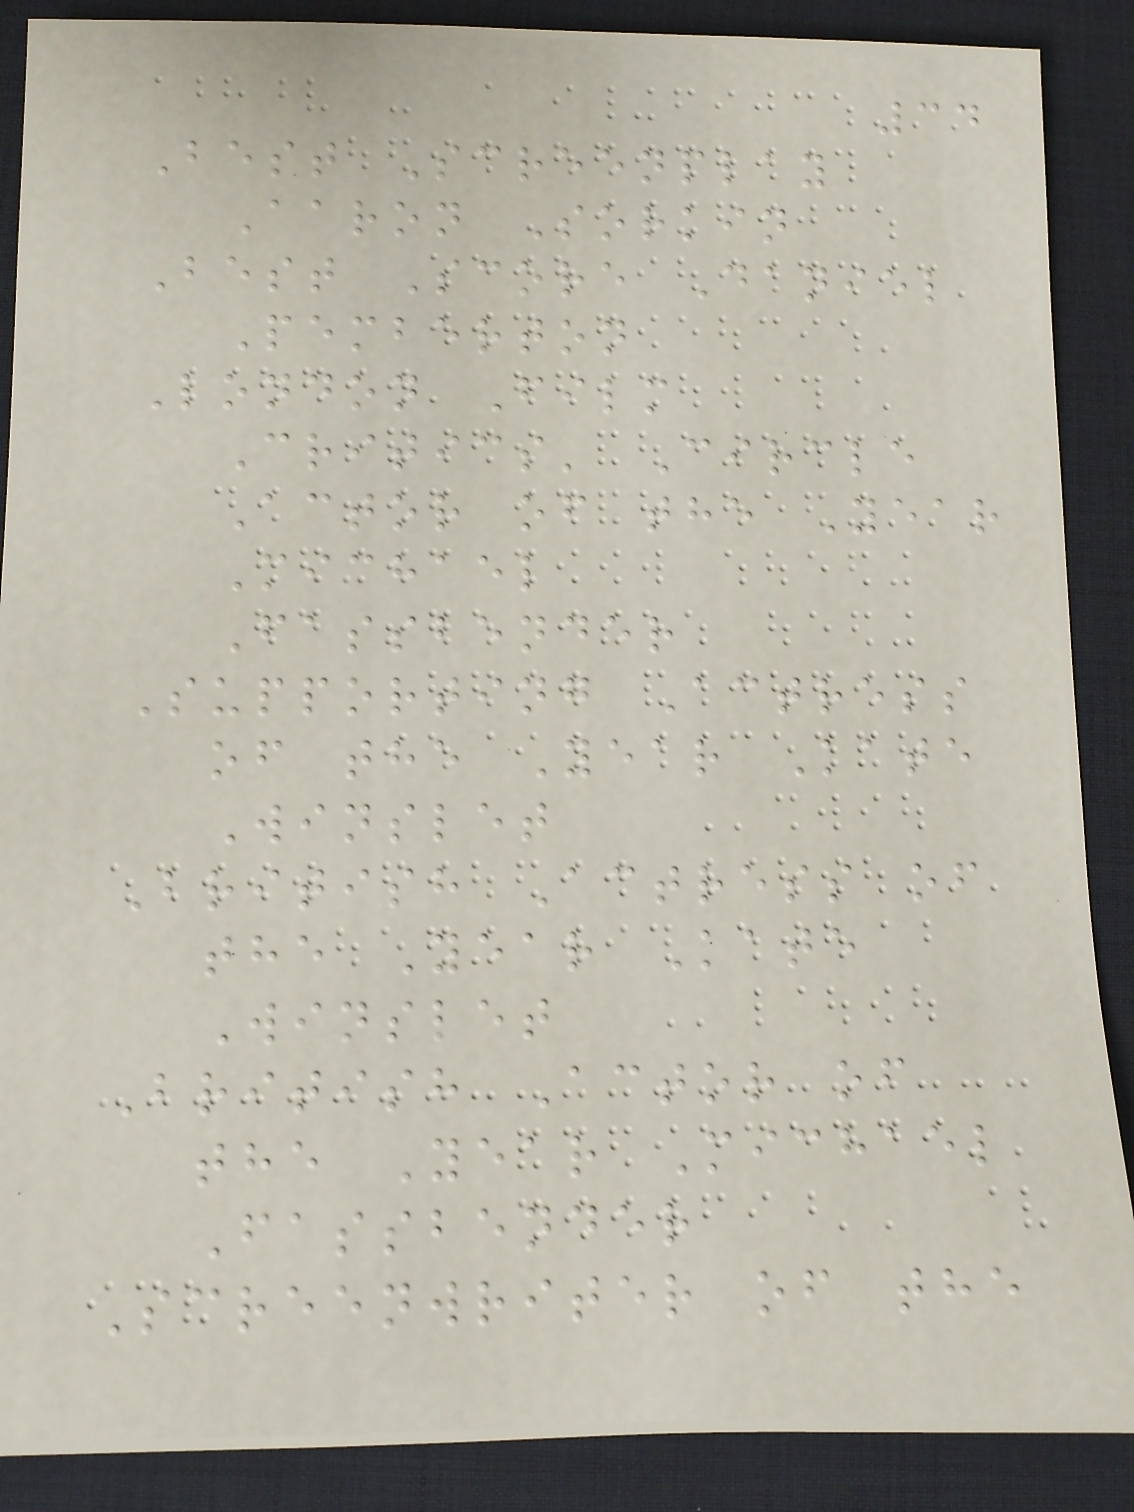34
Best Screenplay
Aaron Sorkin
Best Score Daniel
Pemberton
London Film
Critics' Circle
Actor of the Year
Michael
Fassbender
Supporting Actress
of the Year Kate
Winslet
British Actress of
the Year Kate
Winslet
British Actor of
the Year Michael
Fassbender
Screenwriter of the
